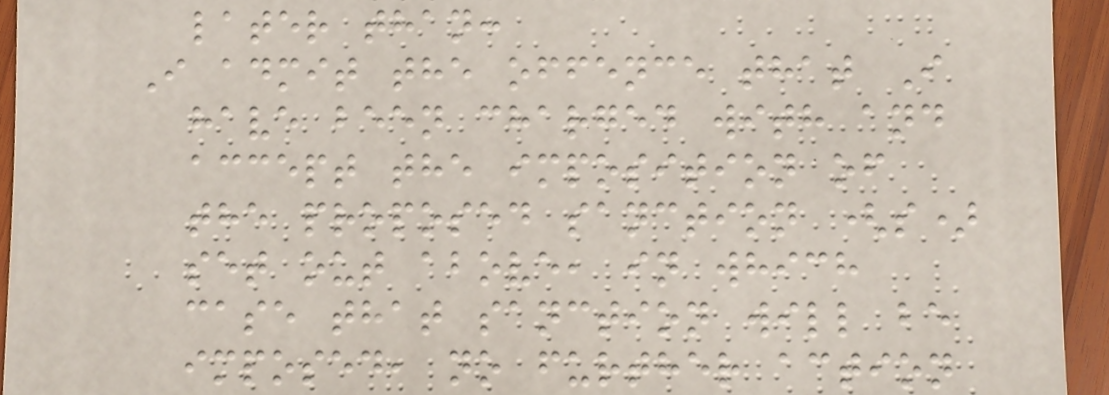later than:
I admit the offence that I
have been charged with and
accept the imposition of
the proposed sanction (s)
set out above, in which
case that sanction will be
imposed, no further action
